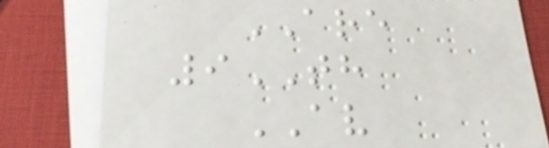ARE
9TH
AV
